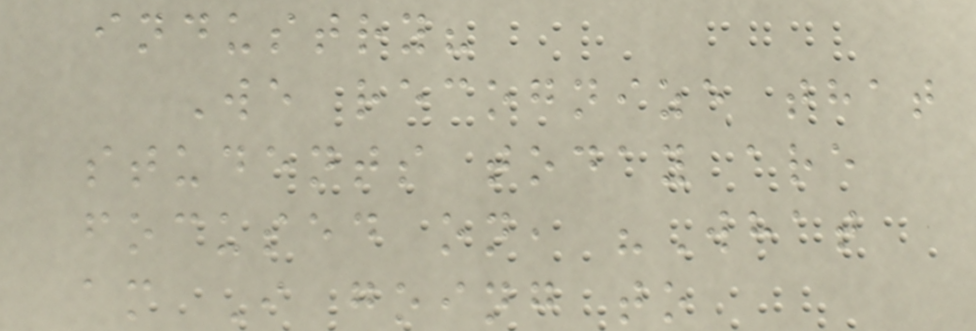industry?
We recognize that
students today are
focused on, "What
am I going to
